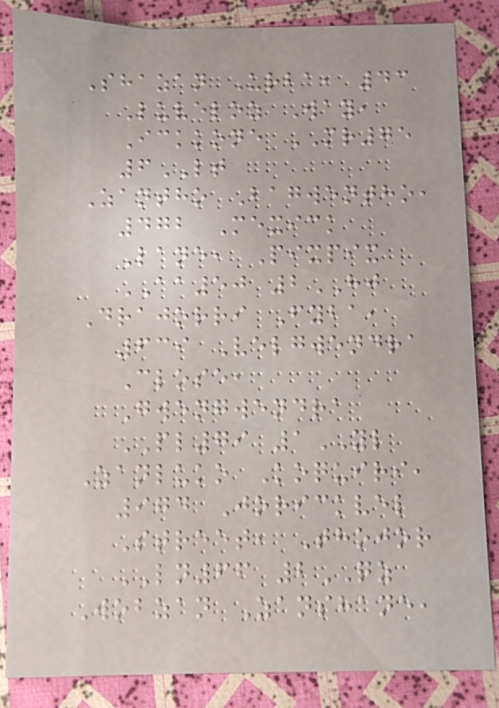Shazan Urba, 43
Luveloz Way,
Ickkone MR75
6LT
Zantho Bagwentho,
472 Mexick
Lane, Pixpix
AA50 2HJ
Drajorri Fyba,
639 Velgwendra
Close,
Gwengwendra
PL79 1YL
Zanluko Koquiri,
974 Jorickvel
Street, Thojor
LN66 2QZ
Wobzan Zanshane,
